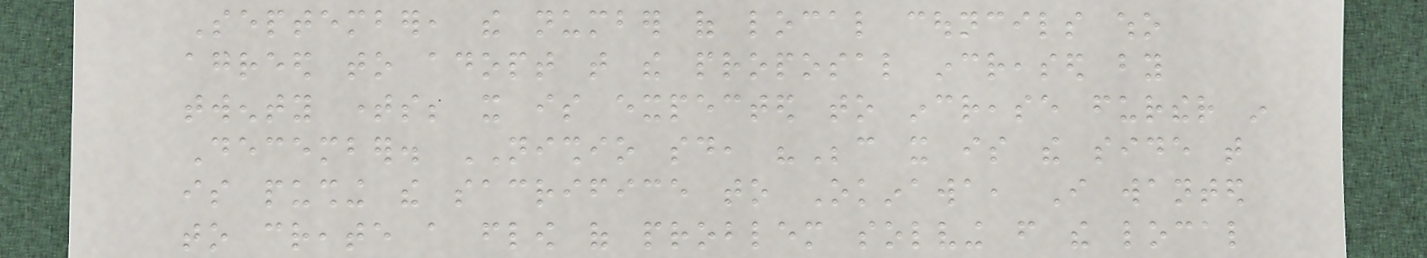September, the number of local councils who
agreed to adopt that the proposal increased by
twenty times; it is expected to increase further in
December. NISHIO said, "Because it is the side that
is pushing the sacrifice to Okinawa, I wanted
to create a flow of problem solving from the local
